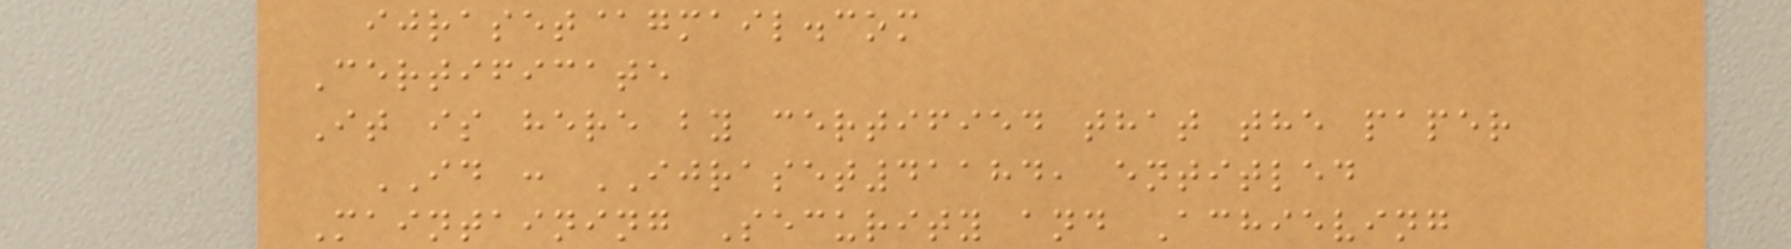ijraset@gmail.com
Certificate
It is here by certified that the paper
ID : IJRASET41184, entitled
Maintaining Security and Achieving
